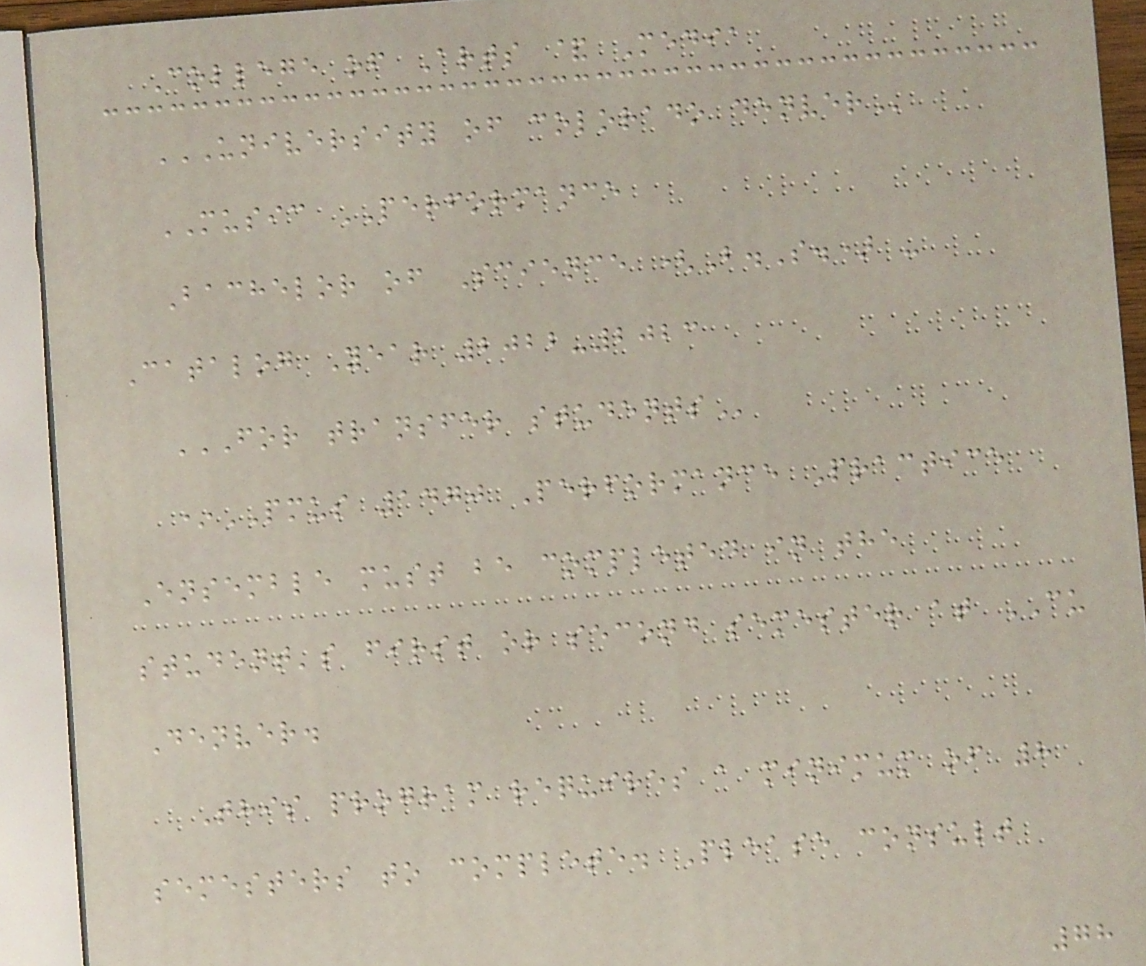College of Arts & Media
UNIVERSITY OF COLORADO DENVER
MUSIC PERFORMANCE
Bachelor of Science (B.S.) -
Catalog Year 2022-2023
FOR TRANSFER STUDENTS
*PMUS 1470 Performance Practice
Ensemble must be completed in the
student's first or second semester at CU
Denver.
This program requires a minimum of 8
semesters to complete. Please consult
78
